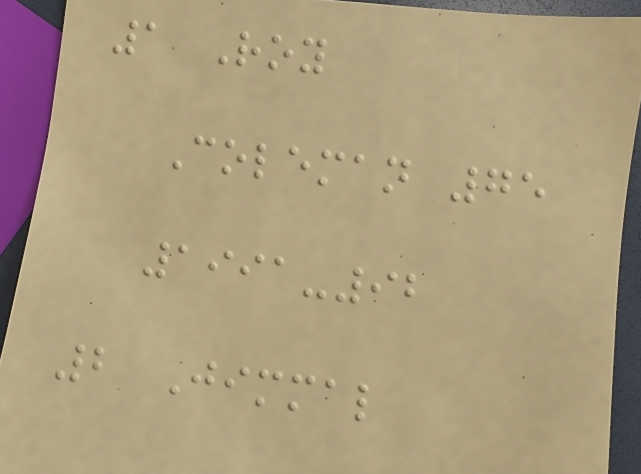1 Roy
Coleman 75
1991-92
2 Jimmal
